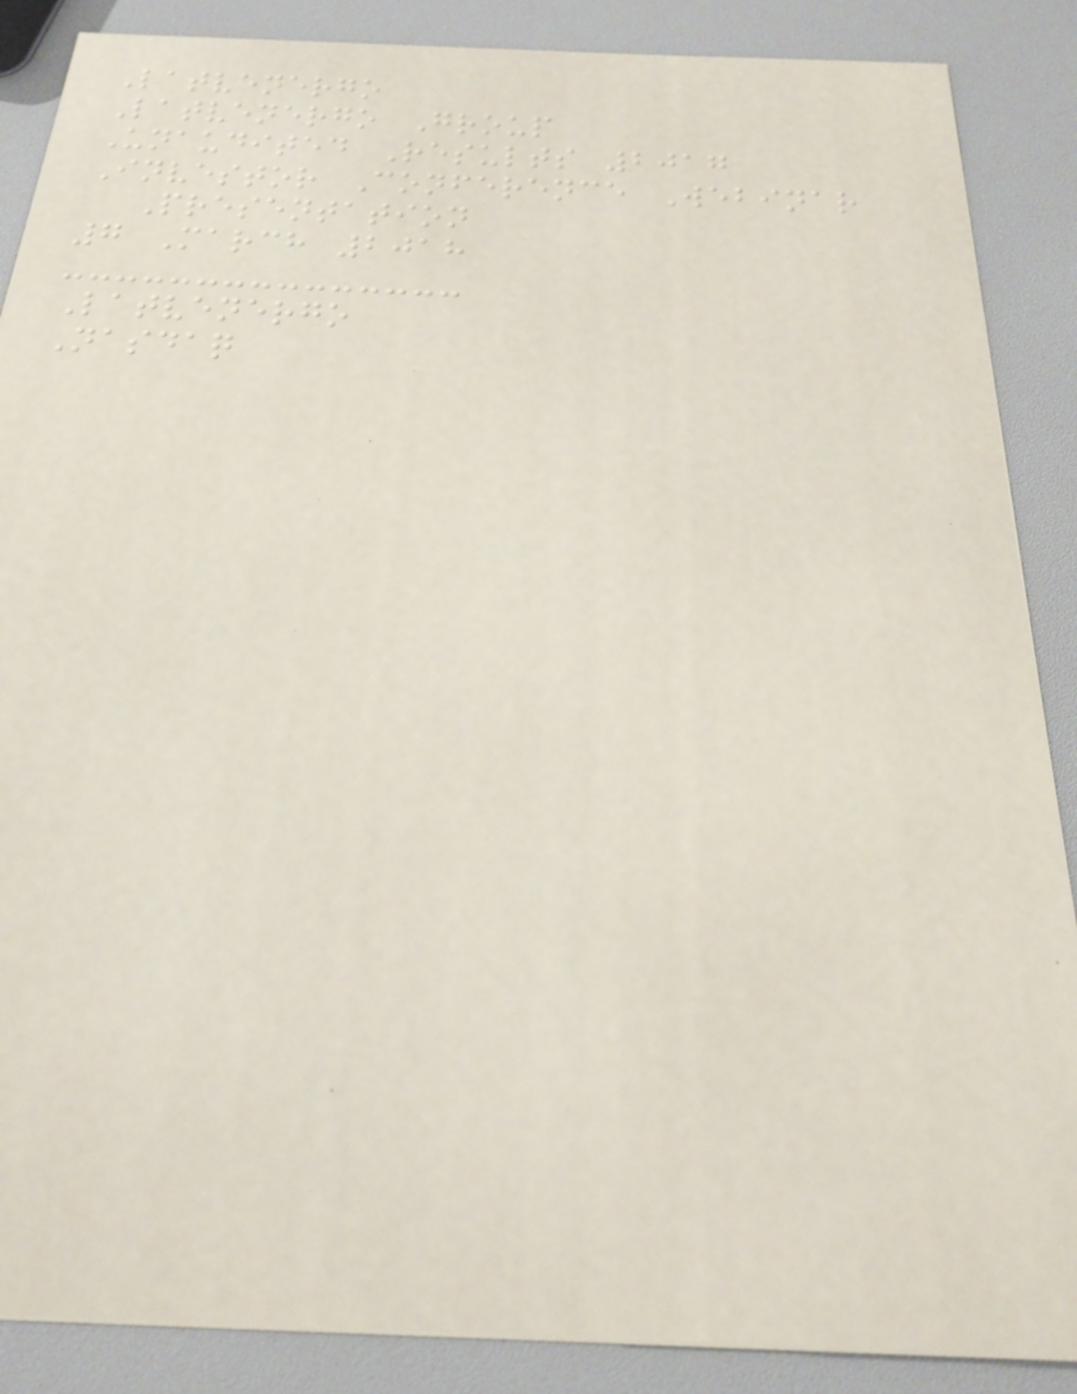Latvenergo
Latvenergo Group
Unaudited Results 2017
Investor Conference Webinar
Presentation
7 March 2018
Latvenergo
Nasdaq
